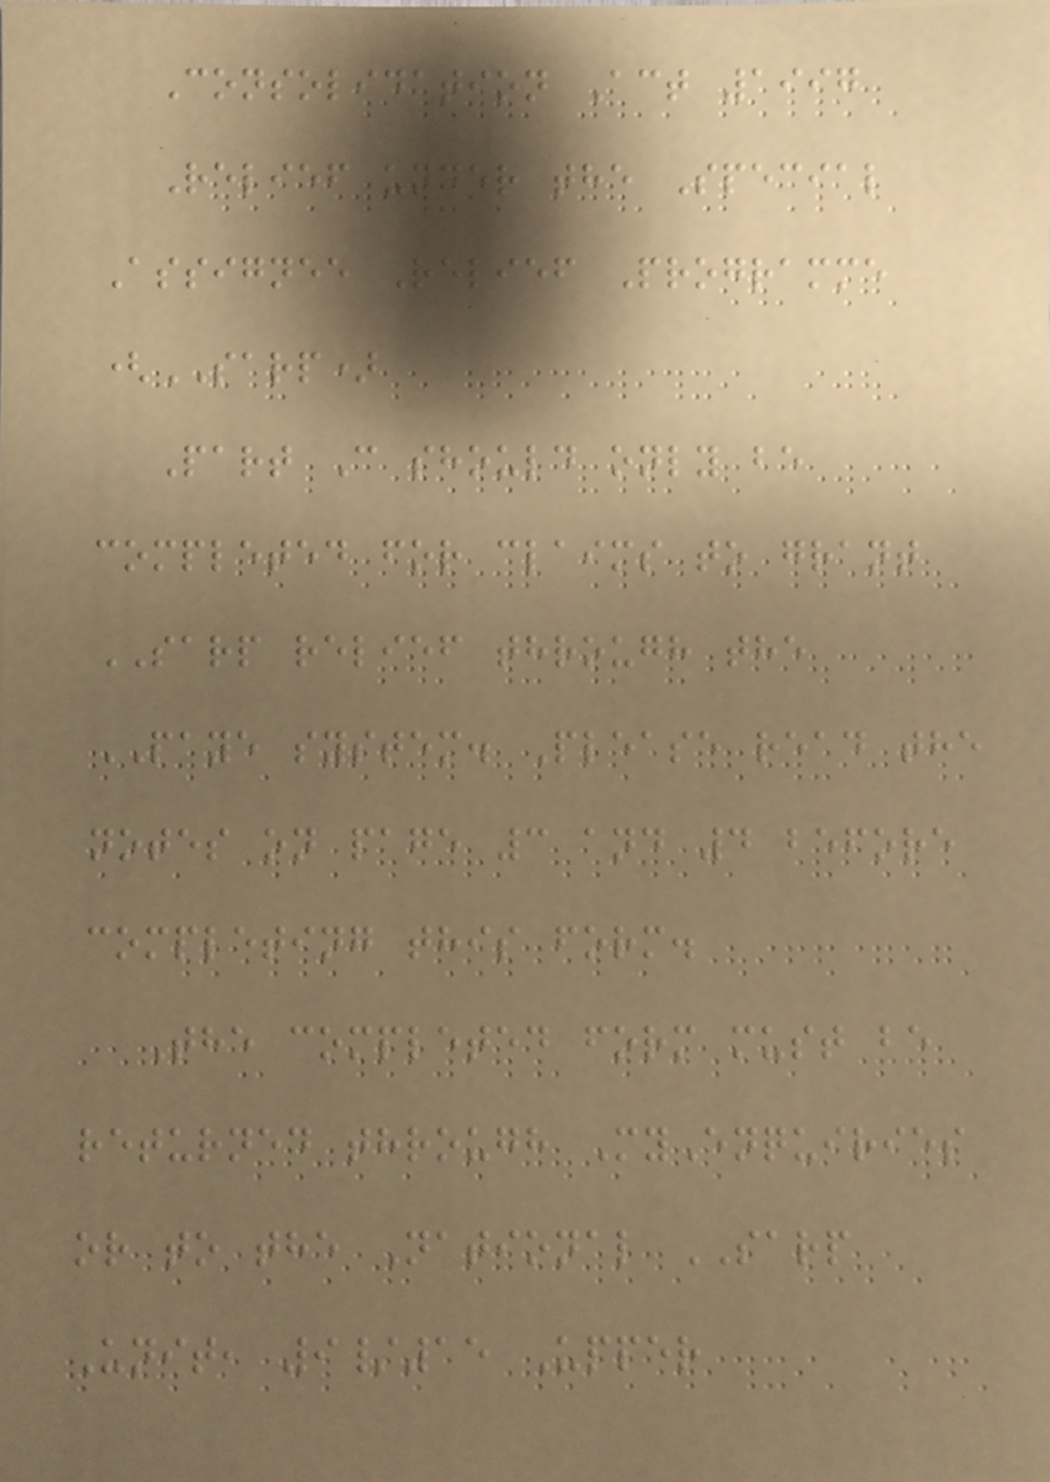Consolidation Act 1997
Relief under the Special
Assignee Relief Programme
(SARP)
Part C should only be
completed for claims to grant
SARP relief through the
PAYE system. Please read the
notes on page 3 and 4 before
completing this form.
The completed form must be
returned through MyEnquiries
or to the National SARP
Unit, 9/15 Upper
